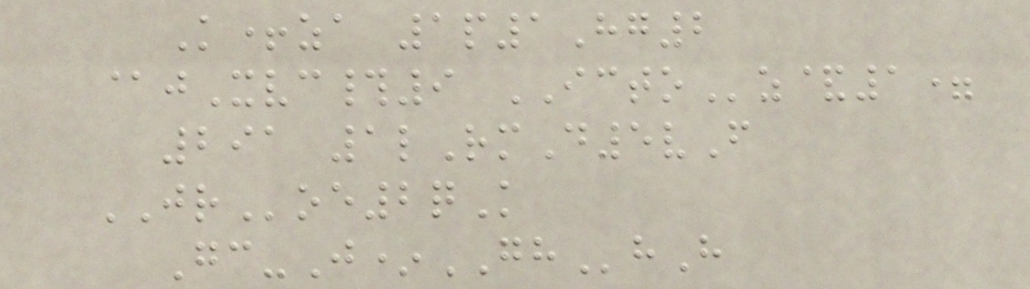K+za 1p1Hg2
@jXvc#9 ICTOz&1=
291 1lRmD5vF
JRoe2qK
Gc-J*GHhH
